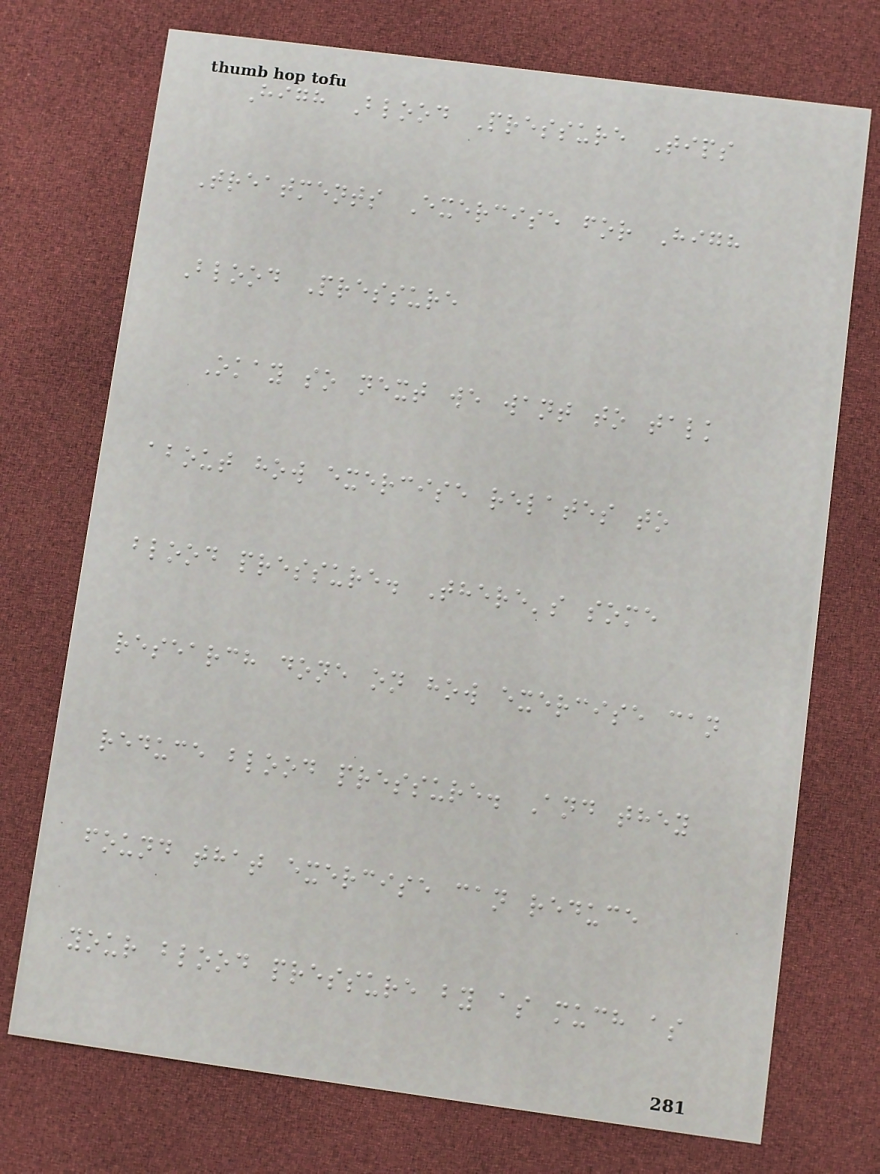High Blood Pressure Tips
Treatments Exercise for High
Blood Pressure
Okay so next we want to talk
about how exercise relates to
blood pressure. There's some
research done on how exercise can
reduce blood pressure. And they
found that exercise can reduce
your blood pressure by as much as
